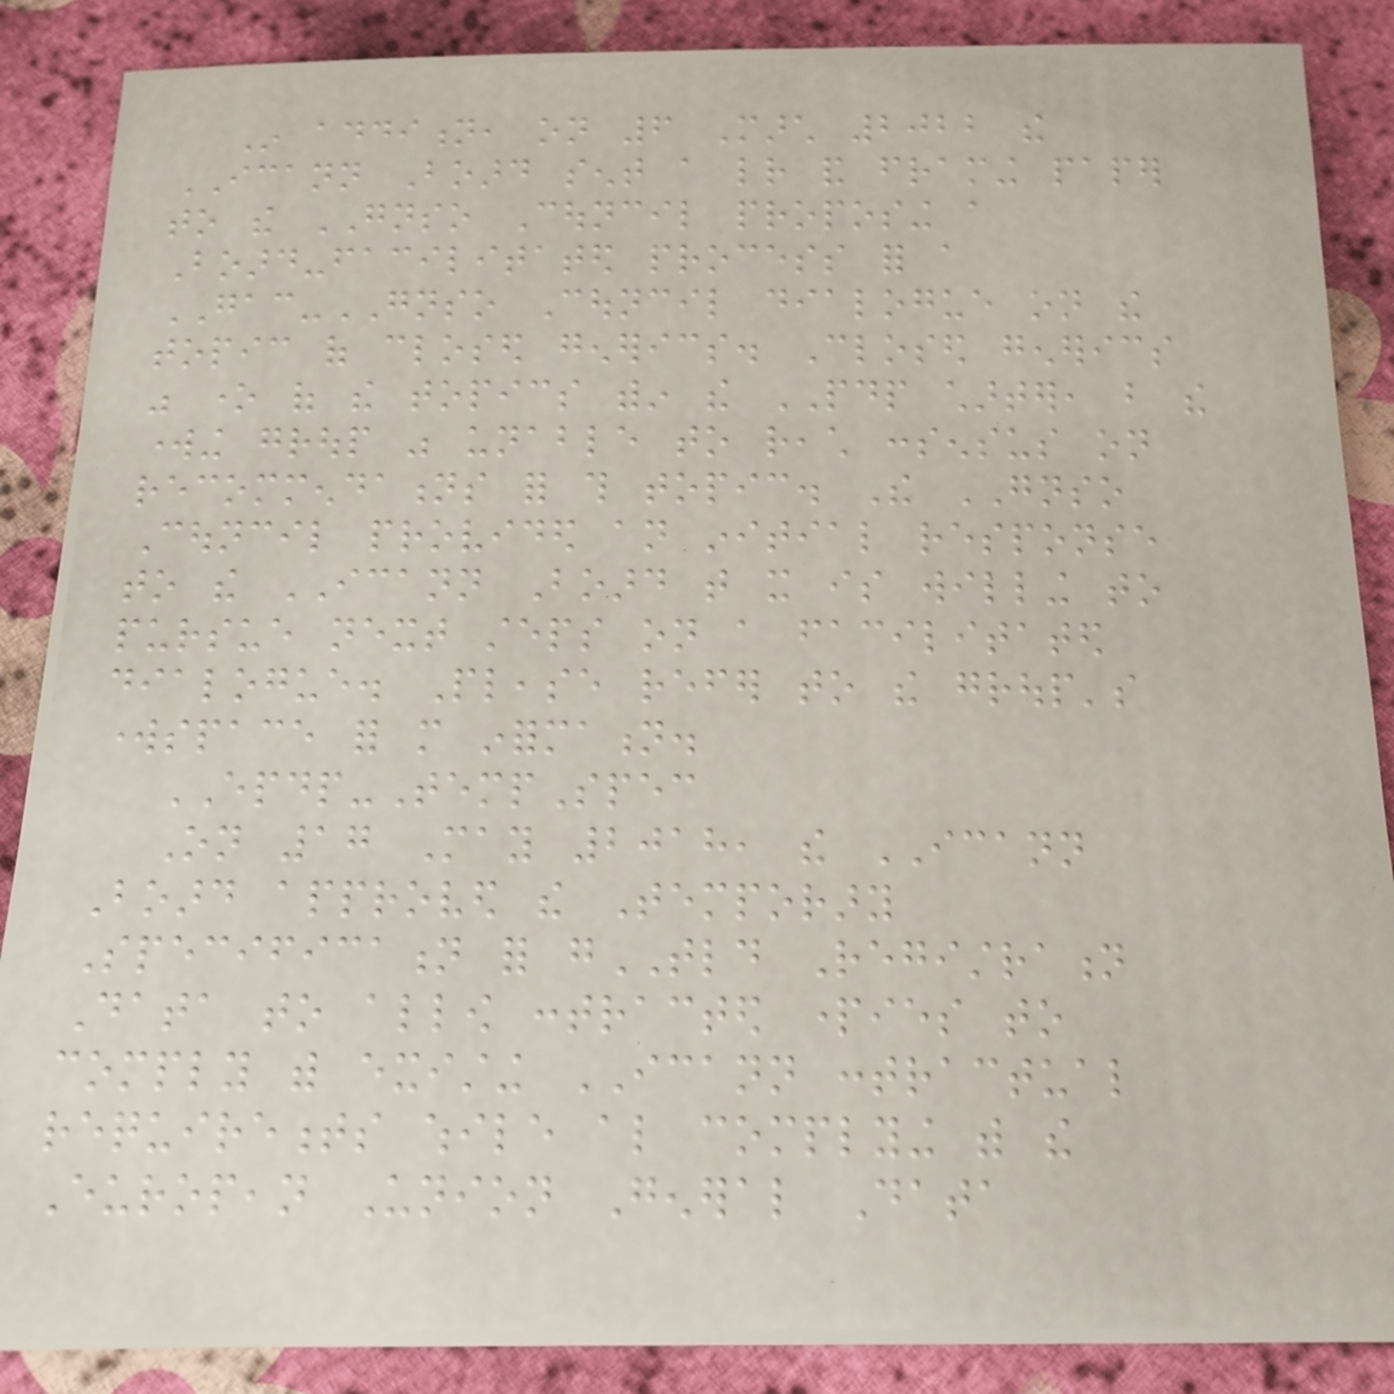In addition, on 6 March 2022 the
ICANN Board sent a letter and framing paper
to the GNSO Council proposing a
Board-facilitated process for a
GAC-GNSO Council dialogue on the
topic of closed generics. Closed generics
was one of the topics within the PDP charter, but the
working group was unable to reach consensus on
recommendations for this topic. The GNSO
Council provided an initial response
to the ICANN Board that it is willing to
pursue next steps on a facilitated
dialogue. Please refer to the group's
workspace for more information.
EPDP-TempSpec
On 17 May 2018, the ICANN
Board approved the Temporary
Specification for gTLD Registration
Data to allow contracted parties to
comply with existing ICANN contractual
requirements while also complying with the
European Union General Data
